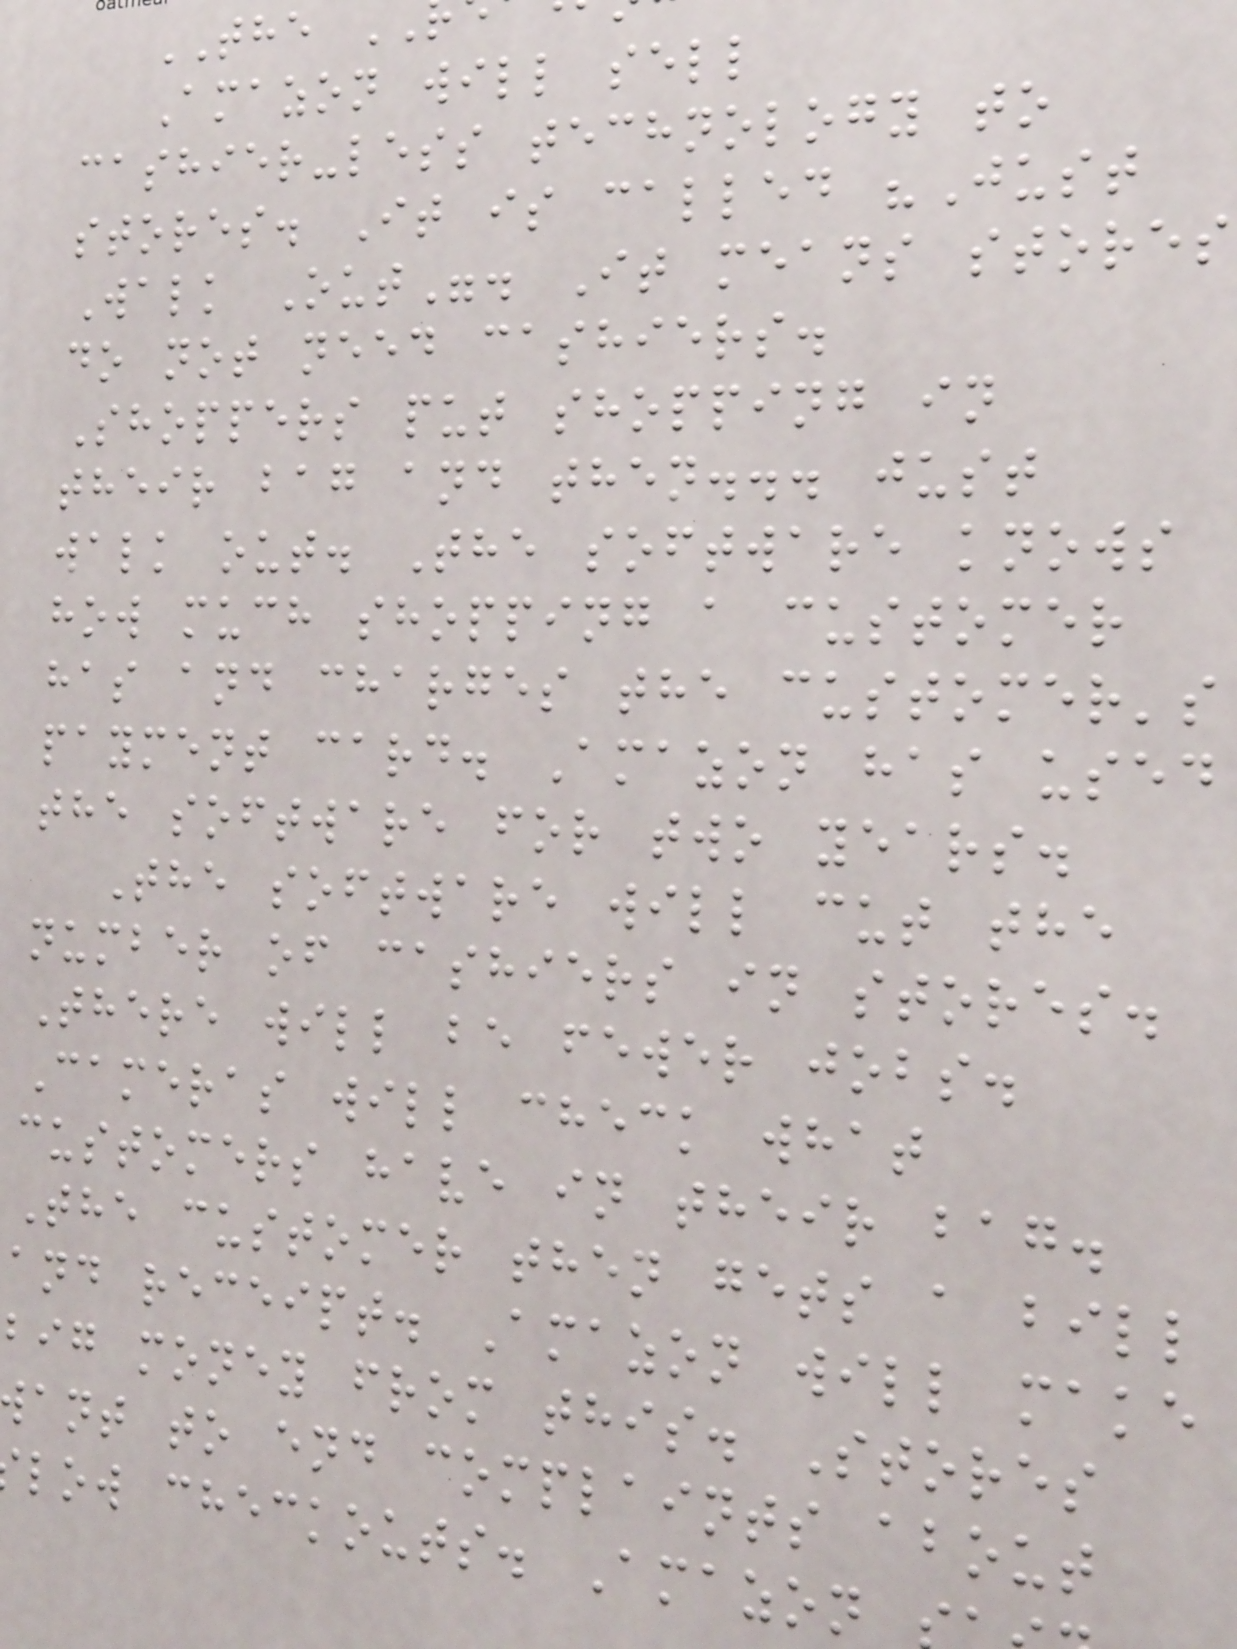THE
Amazon will sell
cashier-less technology to
stores. It is called "Just
Walk Out". It means stores
do not need cashiers.
Shoppers put shopping in
their bag and then... just
walk out. The software knows
how much shopping a customer
has and charges the customer's
payment card. Amazon has used
the software for two years.
The software will cut the
number of cashiers in stores.
There will be fewer jobs.
Cameras will check what
customers have in their bag.
The customer then gets a bill
and receipt. Amazon will make
big money from this. Stores
ant to end complaints about
low checkouts. Amazon
